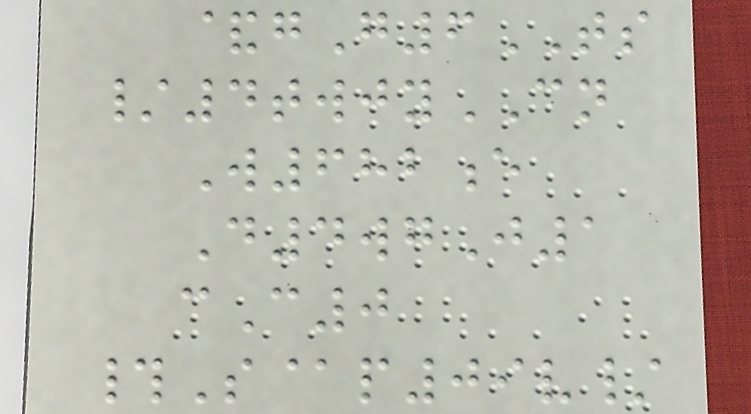&gG6TS
/4twjyCN
W682e
D4wgJ1
cC0
#S@p09v/
